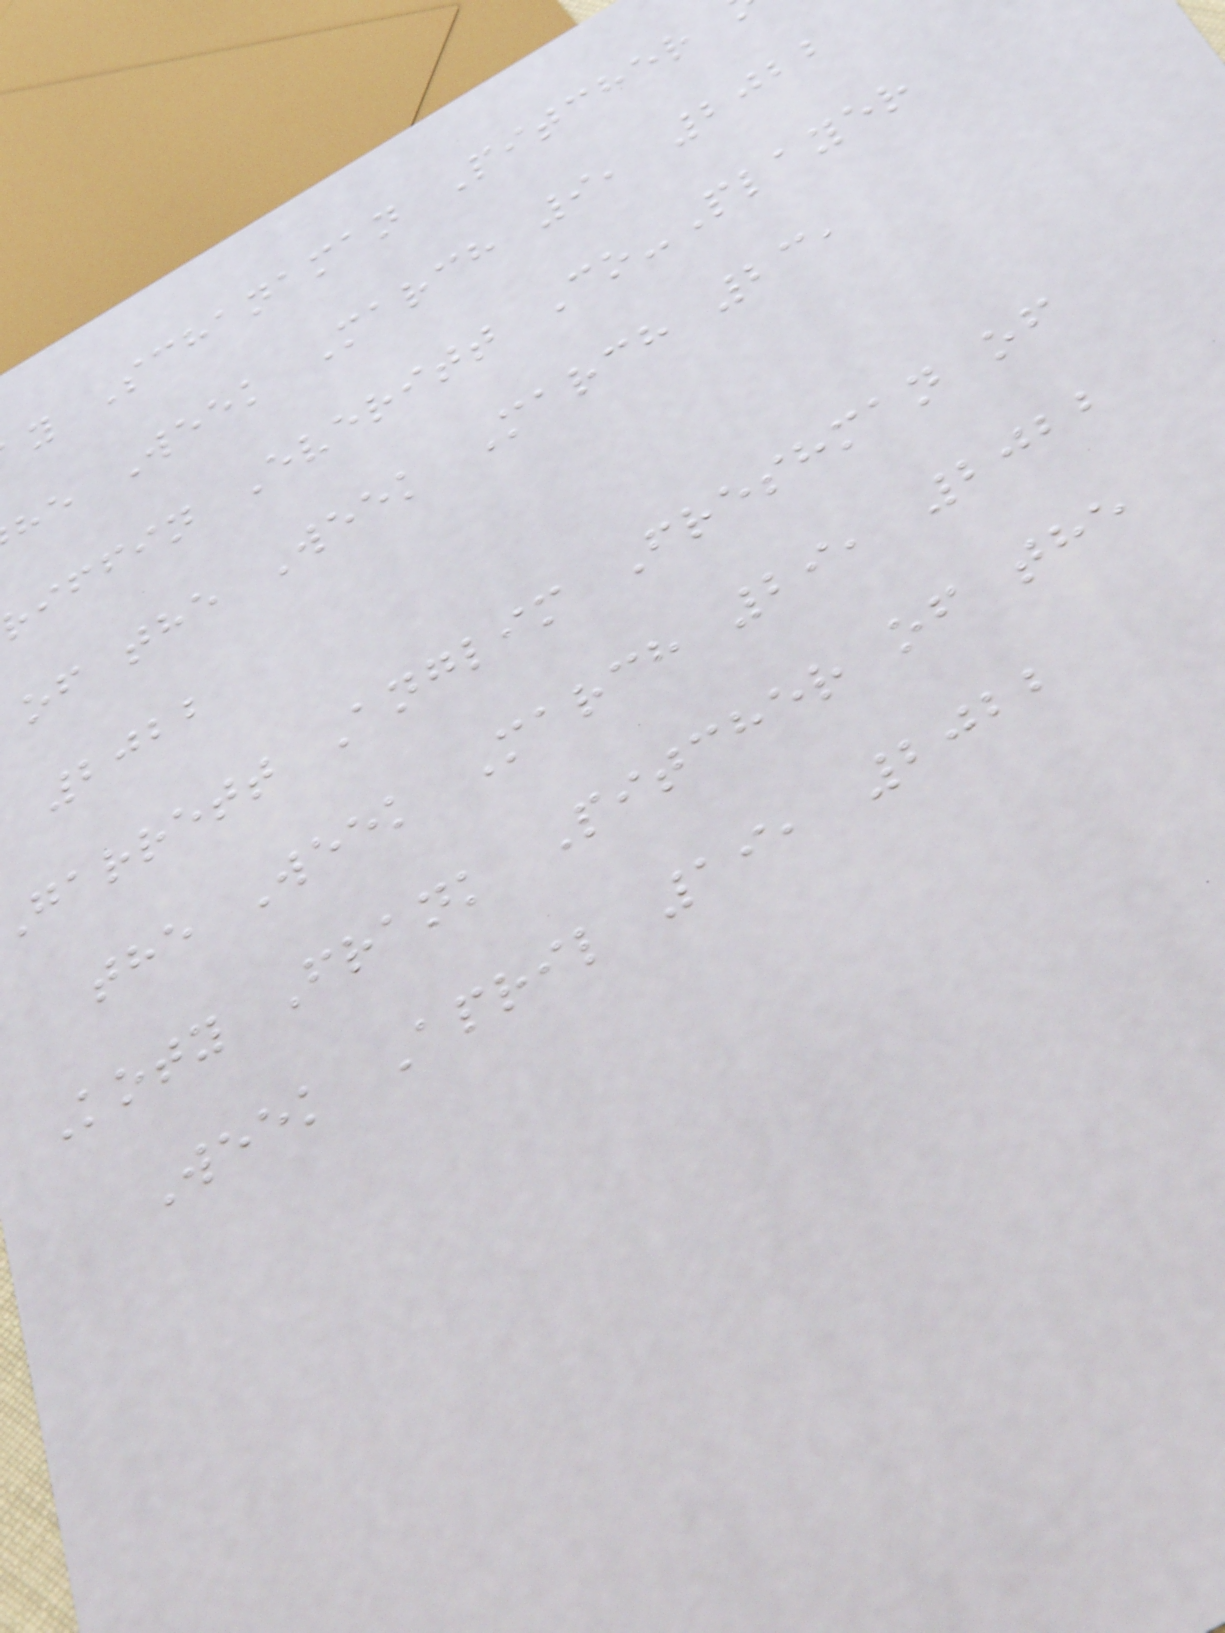y Schanaman Pitcher
he Week March 9, 2022
riffin Everitt Co-Player
of the Week March 23,
2022
garrett Anglim Freshman of
the Week March 29, 2022
Koty Frank Pitcher of the
Week April 19, 2022
